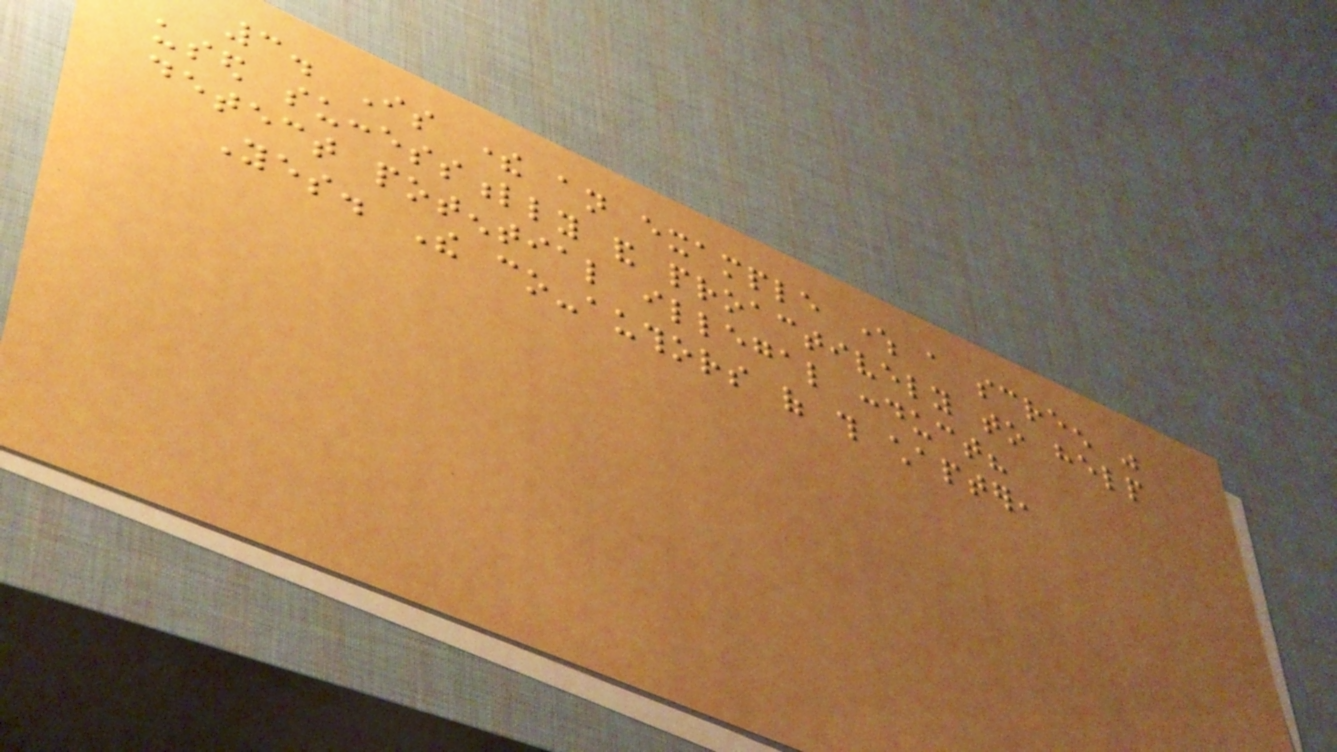3. Is there an example where a screen was
used successfully and proactively to help
detect potential illegal conduct?
Yes. The co-authors of this chapter,
